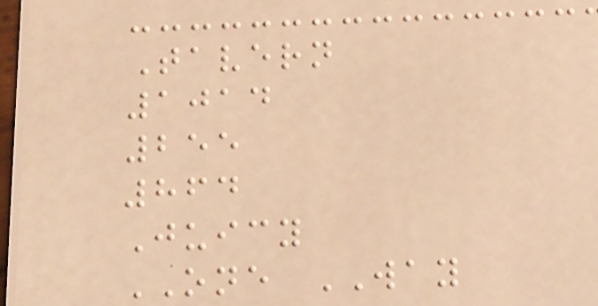Tavern
1014
255
864
Juicy
ONE WAY
